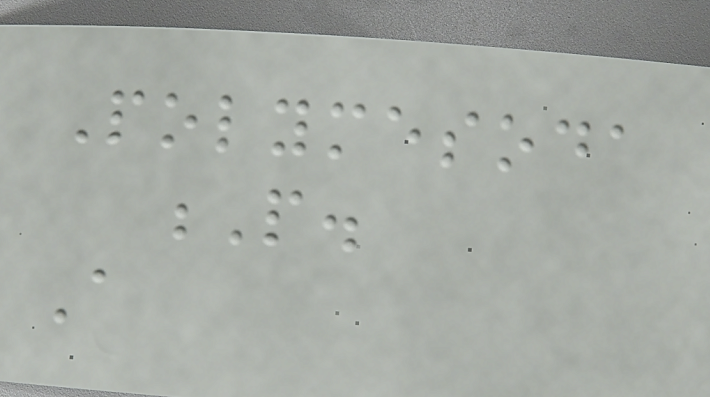Polymesoda
P.
A
